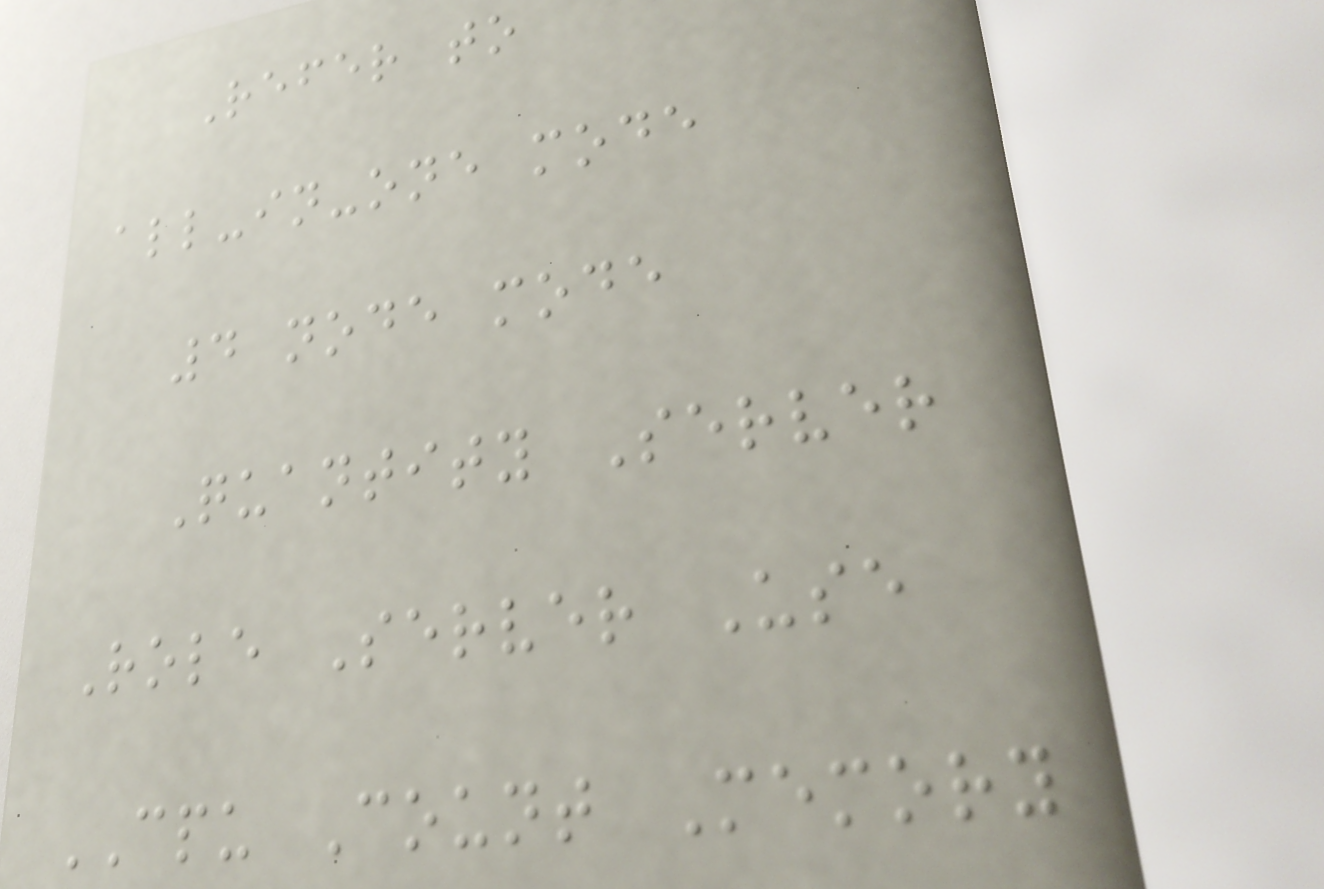Refer to
all-in-one mode
4 node mode
Quantity Server
Role Server Use
CPU Count Memory
